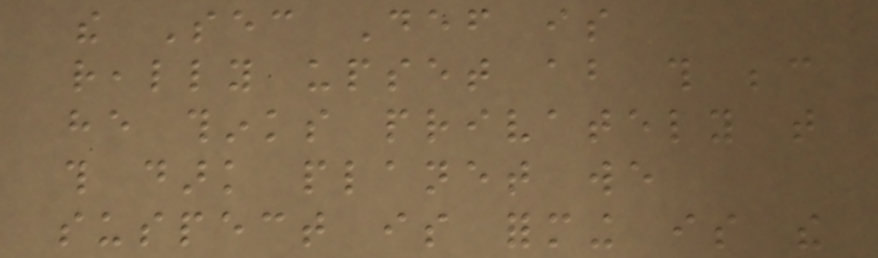the Sec Def is
really upset about this because
he thinks privately that
this dark planet we
suspect is forming is the
